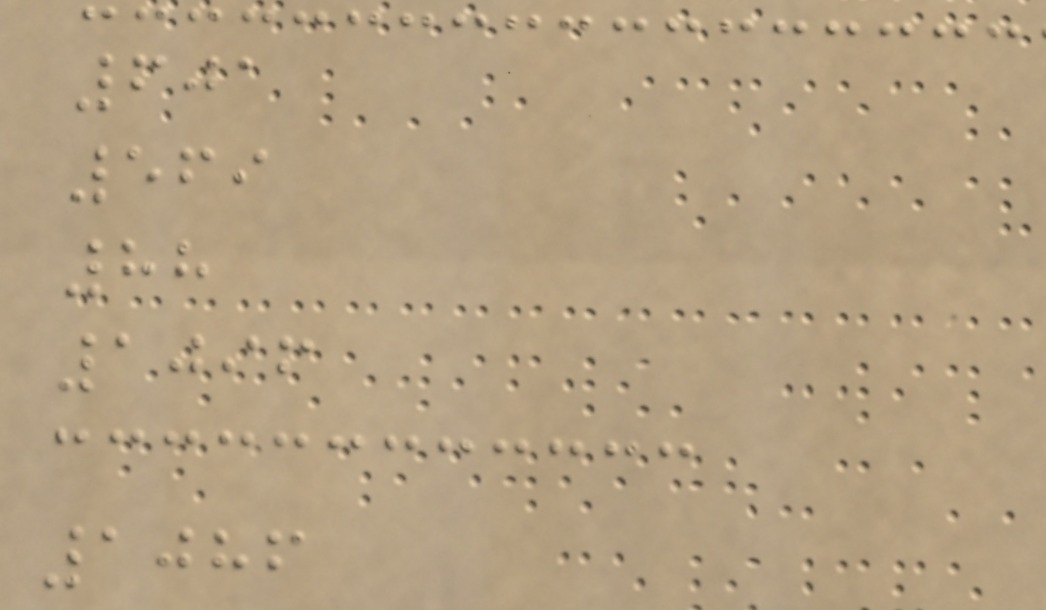601
569
88
1096
1086
